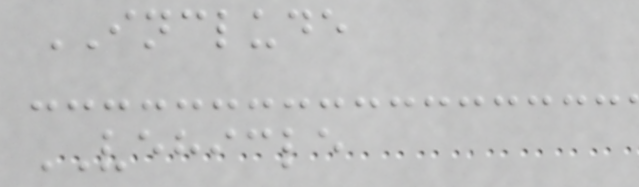INCLUDE
VEHICLE
